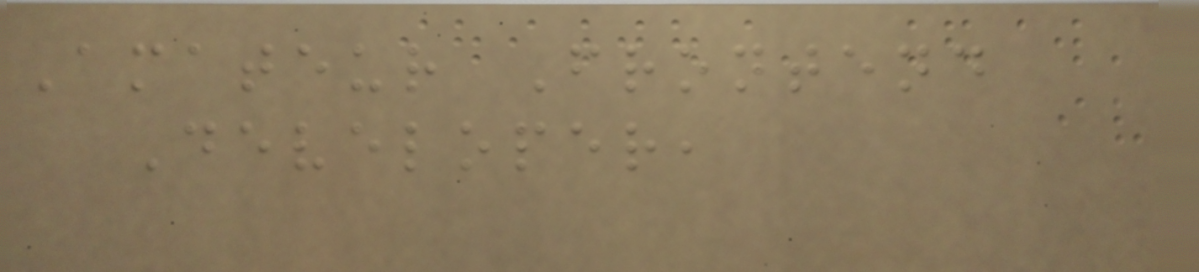Amateur Frontend
Developer,
